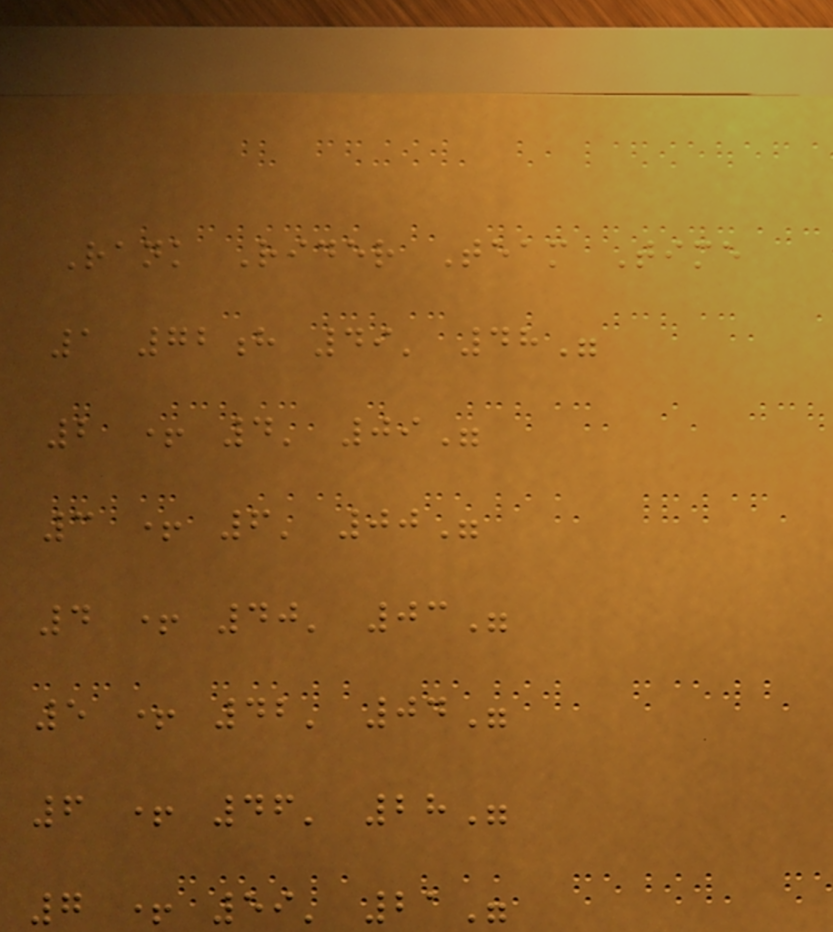Rank Rider Team Time
1 72h 49' 48"
2 + 4' 09"
3 + 6' 00"
4 + 40' 03"
5 + 42' 04"
6 + 46' 28"
7 + 59' 21"
